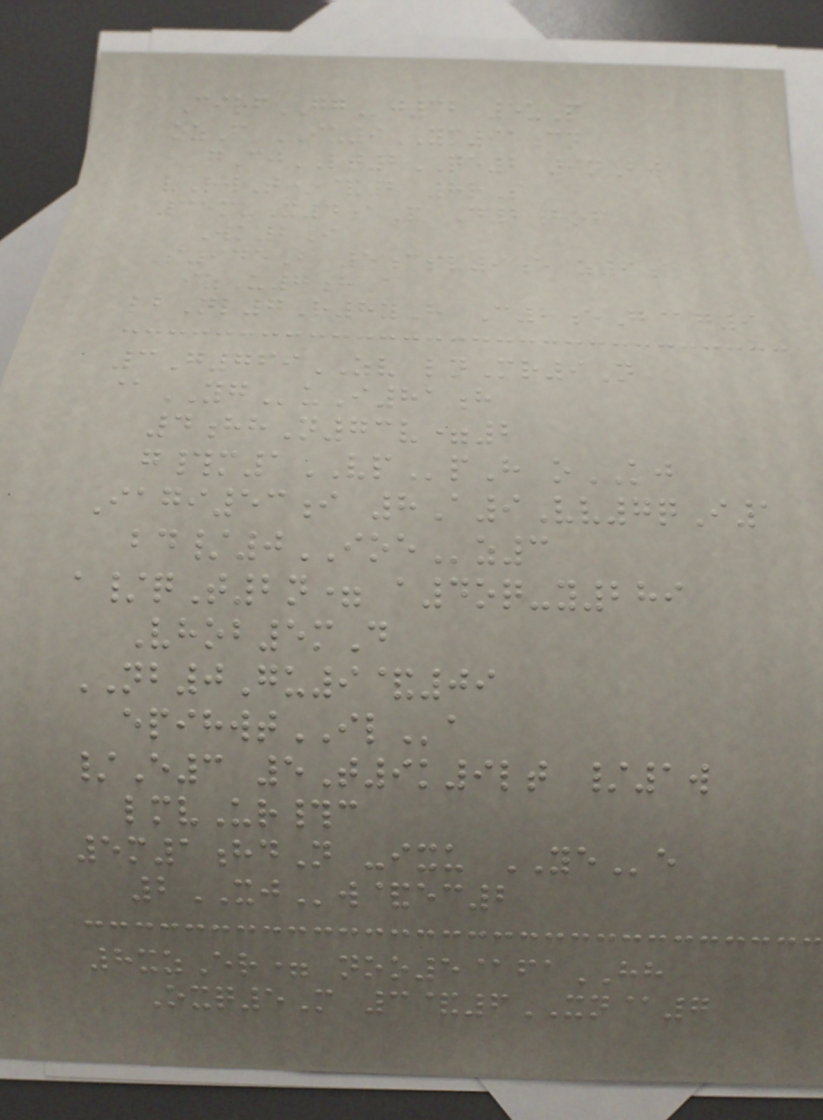CirfGGj32 5uP
ozF IU9YM91cn
gCjLT2QE2 9nBw
vRwT*&2 8rS
35m-X4aP D2bof
Wk2I
S945B 5csv9e z9a
izU7hA
lbNl7R8yH C8eG@g9
3G769ZV lnMr9N
@YGuI81h
4hhN73v=2
g#m1VPpH oKJ
Iagi53i 8A9Vv7qI1
bd/0IOEz3
a/qT2n= a4oq-y289
Vhob5mD
NB0Gu9&09
epihwtILa
/E3 5T9k9lt /1w
lmvUr#c
5m1hdN -ixu YEe
2XJw&ec2
8xzEr= noo5@faHH
Oxq5M 3&6XN@7
